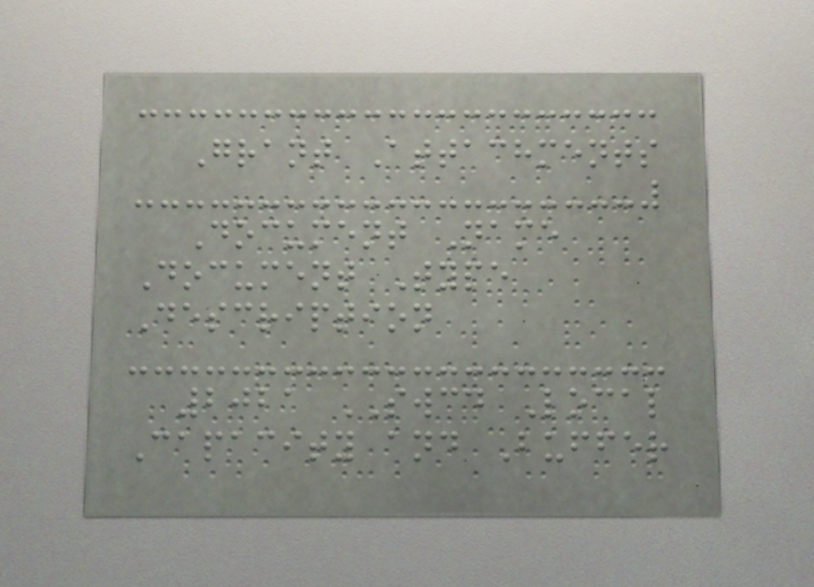Grant Attachments
Document Name
Document Type
Description
2021 SWCD Local
Capacity and Buffer
